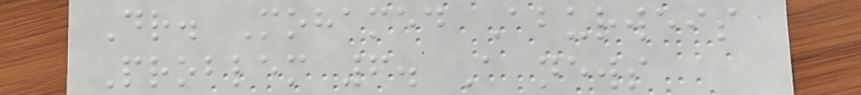Dr. Mohamed Aburweis
Problem 6. A news
